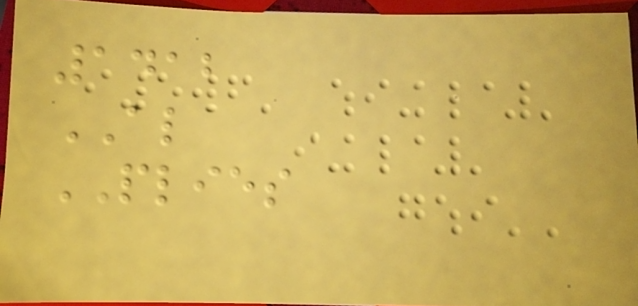1412
AL
PLIES
